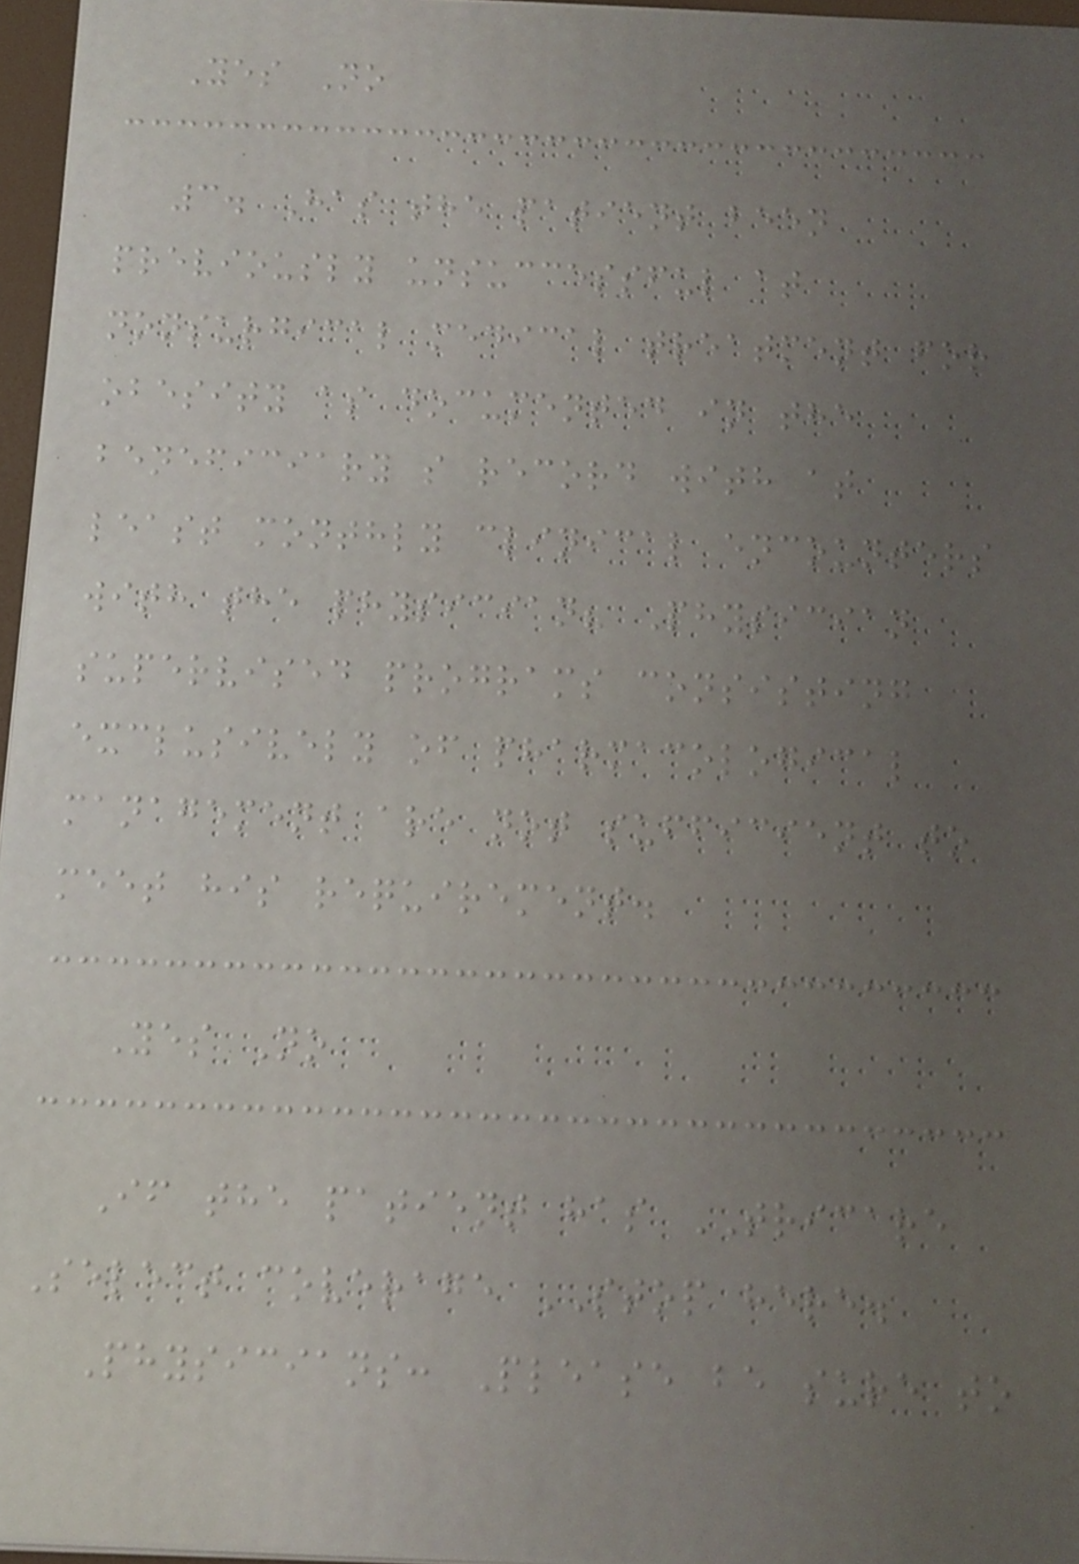Yes No
3. Has the patient been
previously unsuccessful at
nonsurgical medical treatment for
obesity as documented in the
beneficiary s record with at
least monthly clinical encounters
with the physician? Physician
supervised programs consisting
exclusively of pharmacological
management are not sufficient to
meet his requirement.
Yes No
If the patient has TRICARE
Select coverage STOP here.
Physicians: Please be sure to
